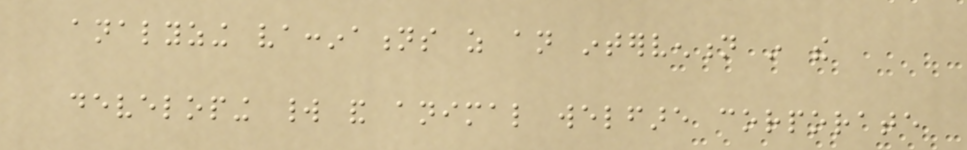analyzing vaccinations as an intervention in the
developing world and animal welfare corporate
